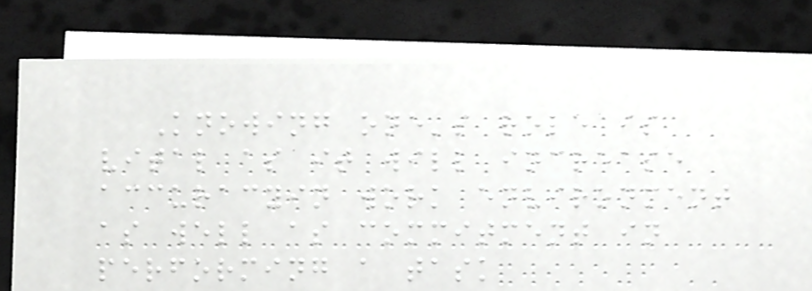Knowing one's role is
vital as it will increase
accuracyin work environment
as well as commitment in
performing a task
